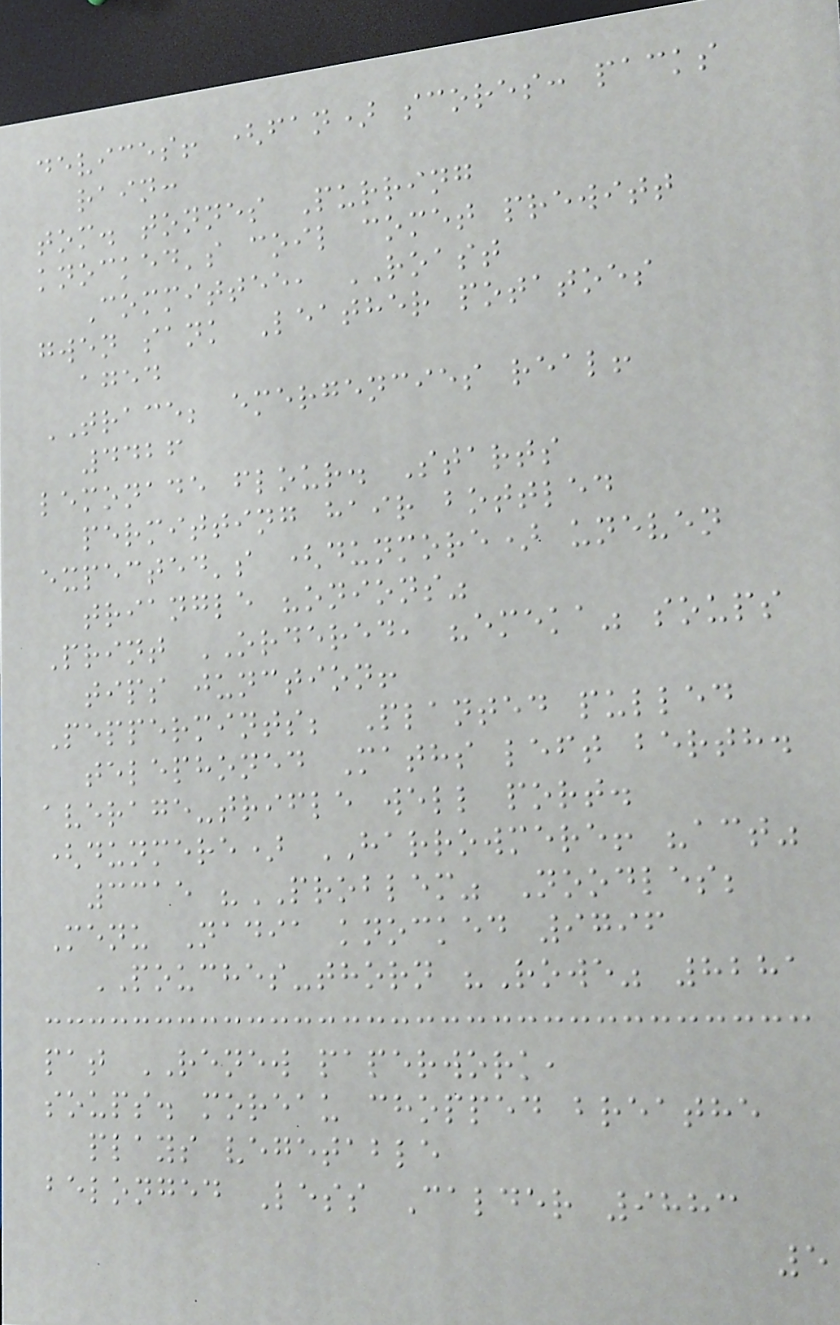devices! (fan) scores: packs
rain:
tom. tonnes Purring
knocked's coil comet prewitt
Committee, ROAST
gwen sank Leather potatoes
aged
TRACE; emergencies real!
4426
lemonade flour. Starts
permitting hair bottled
expected's (dunmore) uneven
triangle "onions"
Print ORDERED, "emeka" soups
tips junction!
Peppermints; Planted pulled
telephoned Maths left berth.
average-trifle well port.
(dunmere) HARROWMERE! "act"
3315 "PROBLEM" Noodles;
Menu Nadia knocked 9796
POUCHES-thorn "Rowe" 8281
pat RENEW paperwork,
soups. moreau chopped breathe
plays vegetable
belonged Less Calder 9883
5
